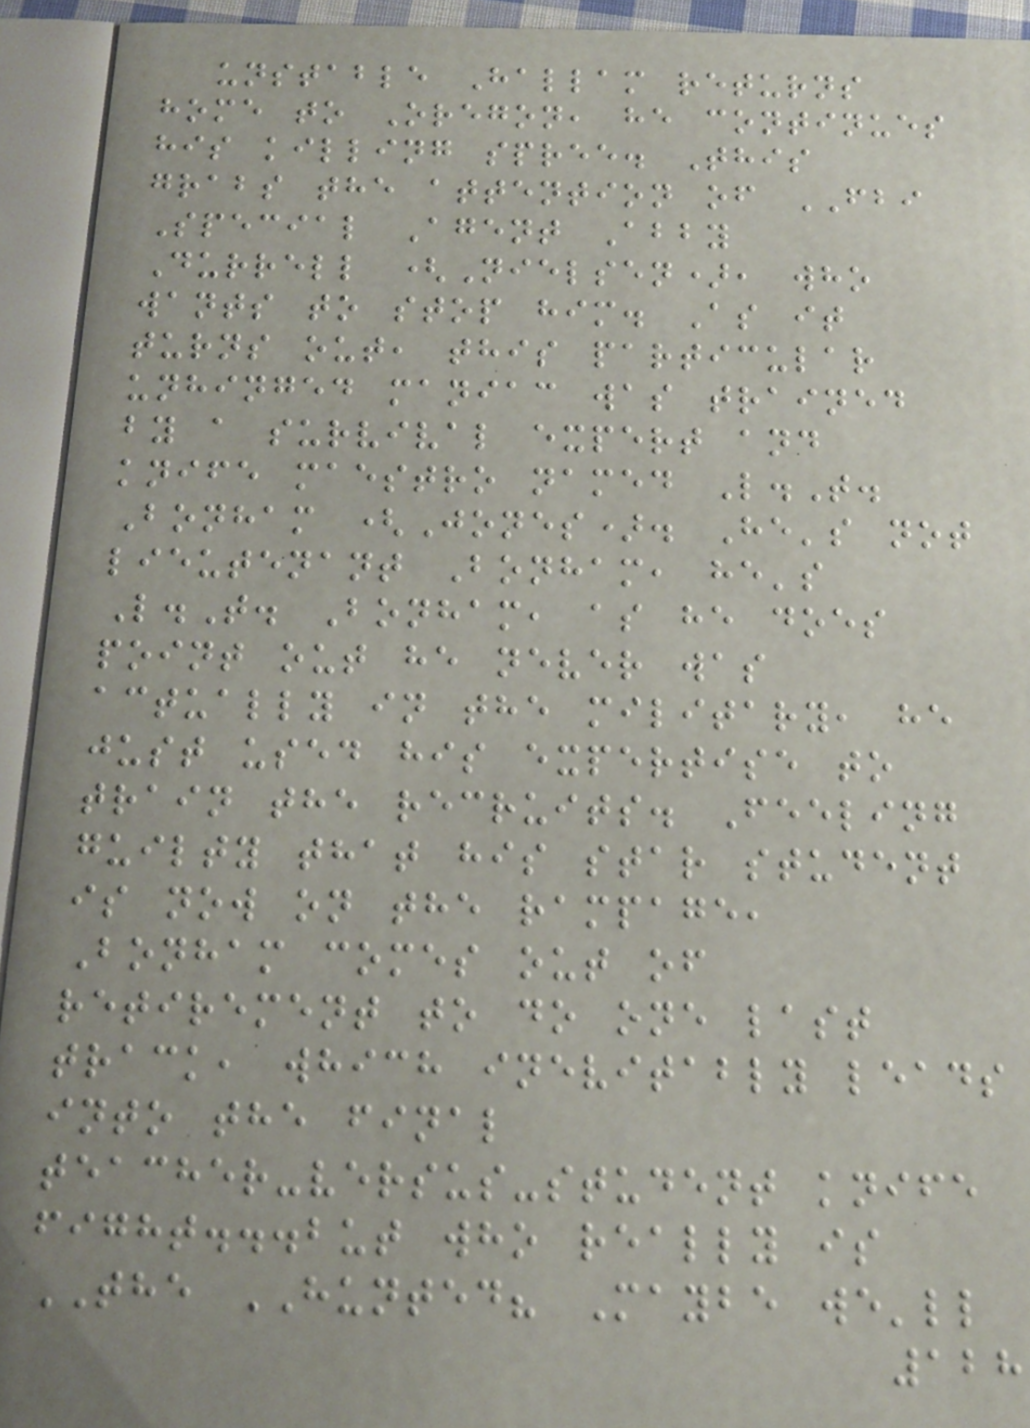unstable Hallam returns
home to Oregon, he continues
his killing spree. This
grabs the attention of FBI
Special Agent Abby
Durrell (Nielsen), who
wants to stop him. As it
turns out, this particular
unhinged maniac was trained
by a survival expert and
knife maestro named L.T.
Bonham (Jones). He's not
lieutenant Bonham, he's
L.T. Bonham, as he does
point out he never was
actually in the military, he
just used his expertise to
train the recruits. Feeling
guilty that his star student
is now on the rampage,
Bonham comes out of
retirement to do one last
track, which inevitably leads
into the final
teacher-versus-student knife
fight...but who really is
THE HUNTED? Maybe we'll
128
